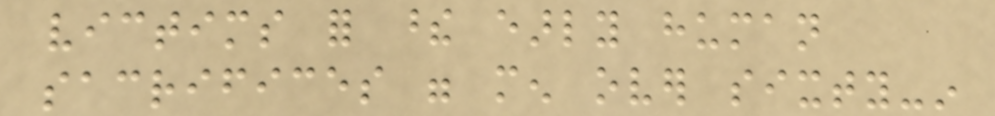victims for these early human
sacrifices were men over sixty-in
